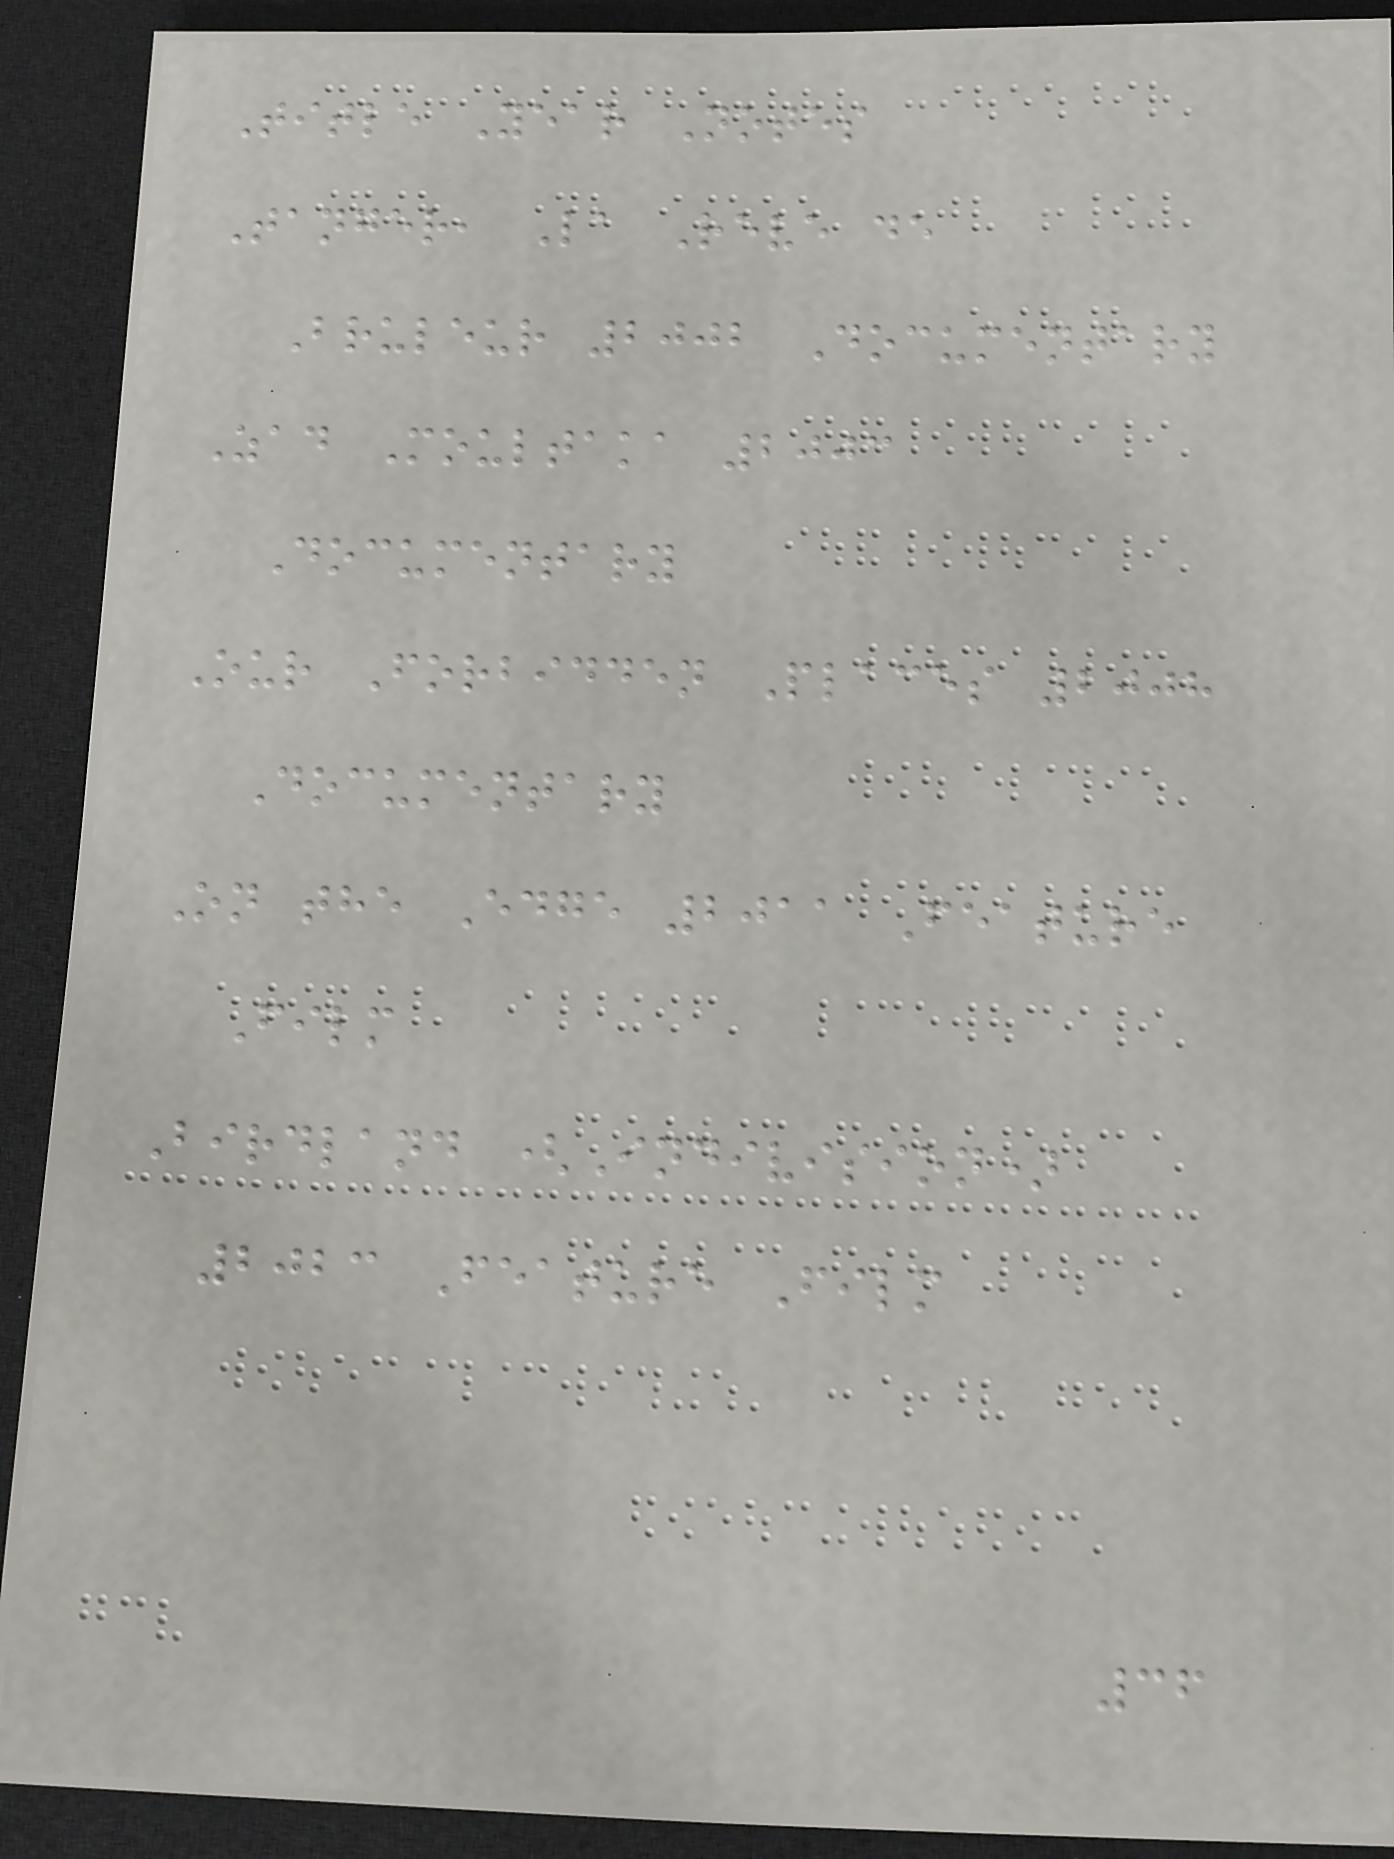Title Year Notes
Tanger, La Reve de
Bruleur 2002 Documentary
Zad Moultaka 2003
Documentary
Our Forbidden Places 2008
Documentary
On the Edge 2011 Feature
Film
Birdland (Indivision)
2023 Feature Film
36
